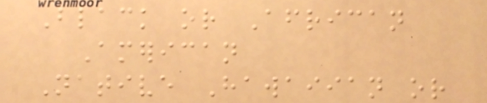Black or African
American
Native Hawaiian or
